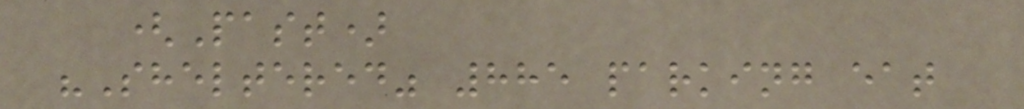(Past)
"Sheltered" 885 parking eat
